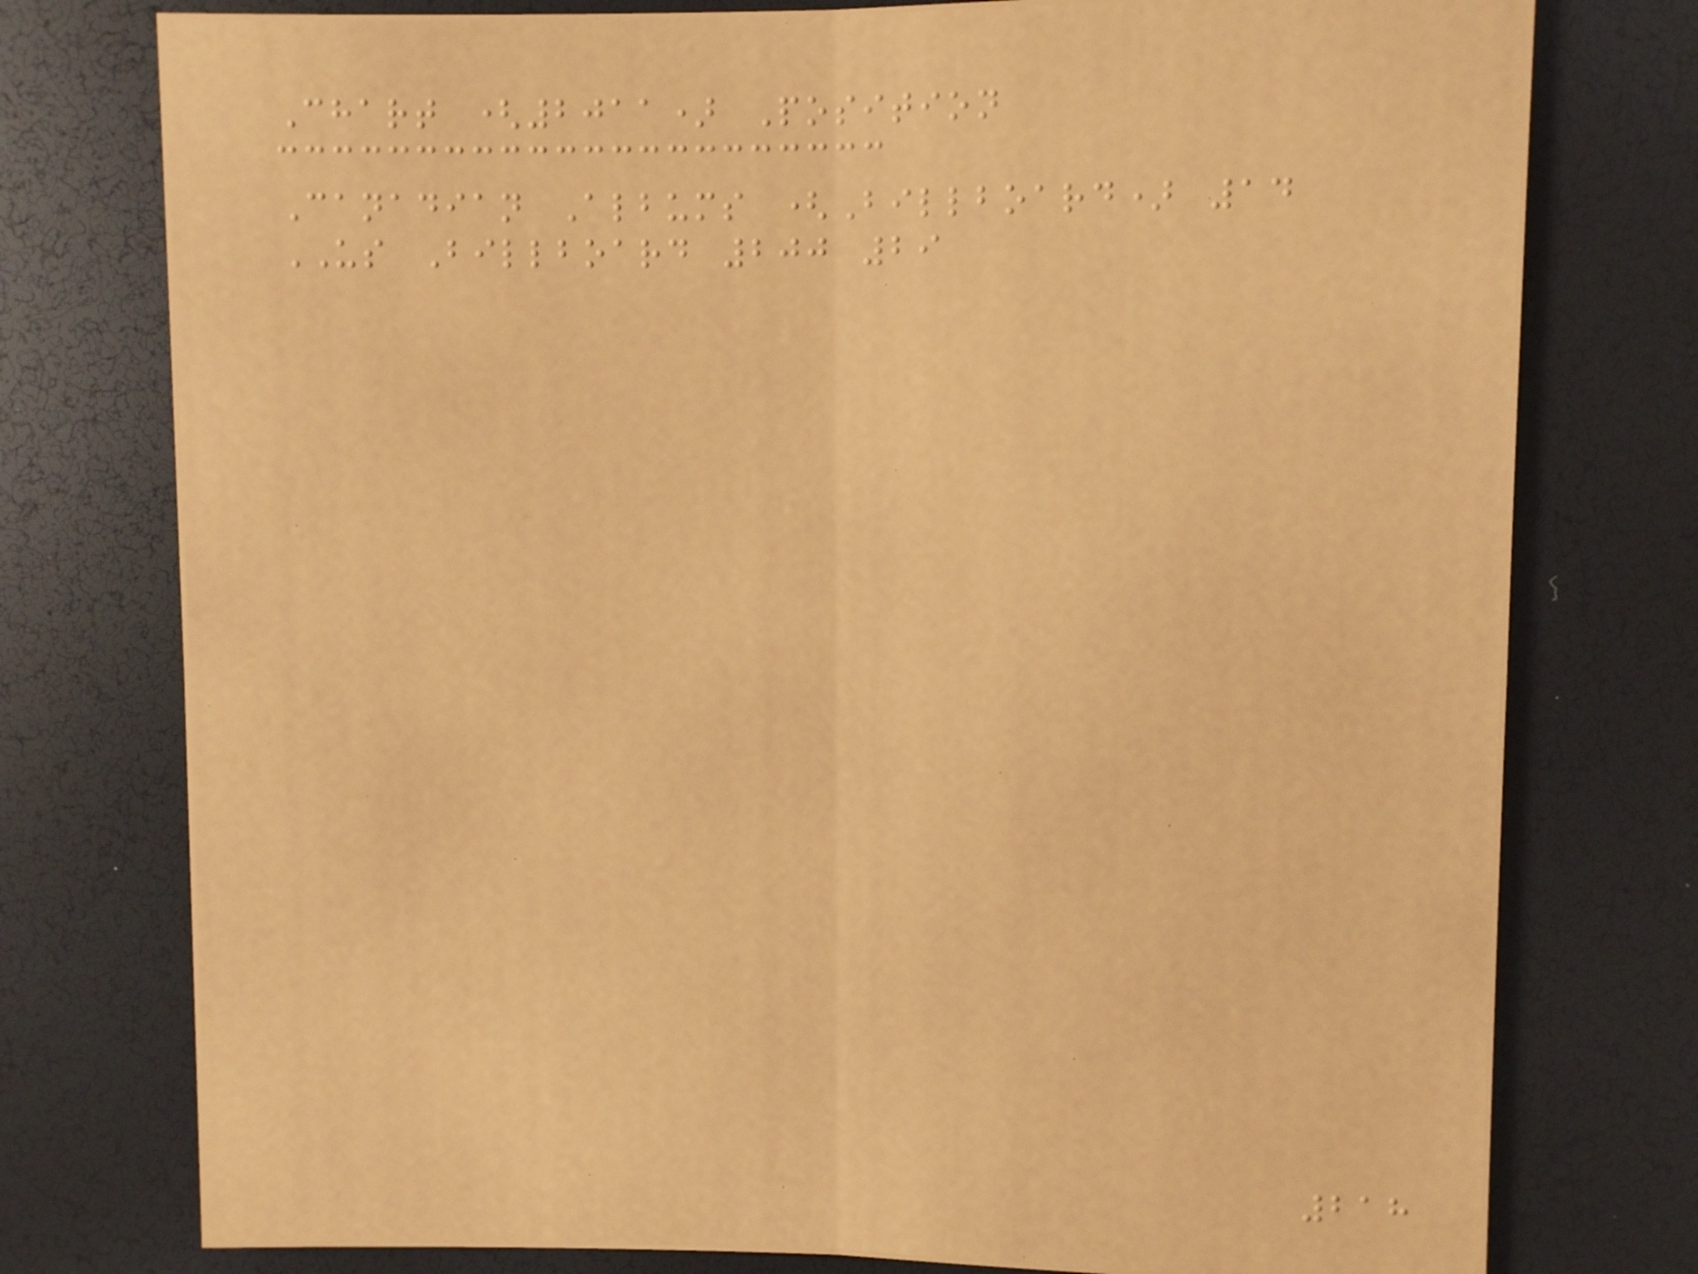Chart (2011) Position
Canadian Albums (Billboard) 14
US Billboard 200 29
218
